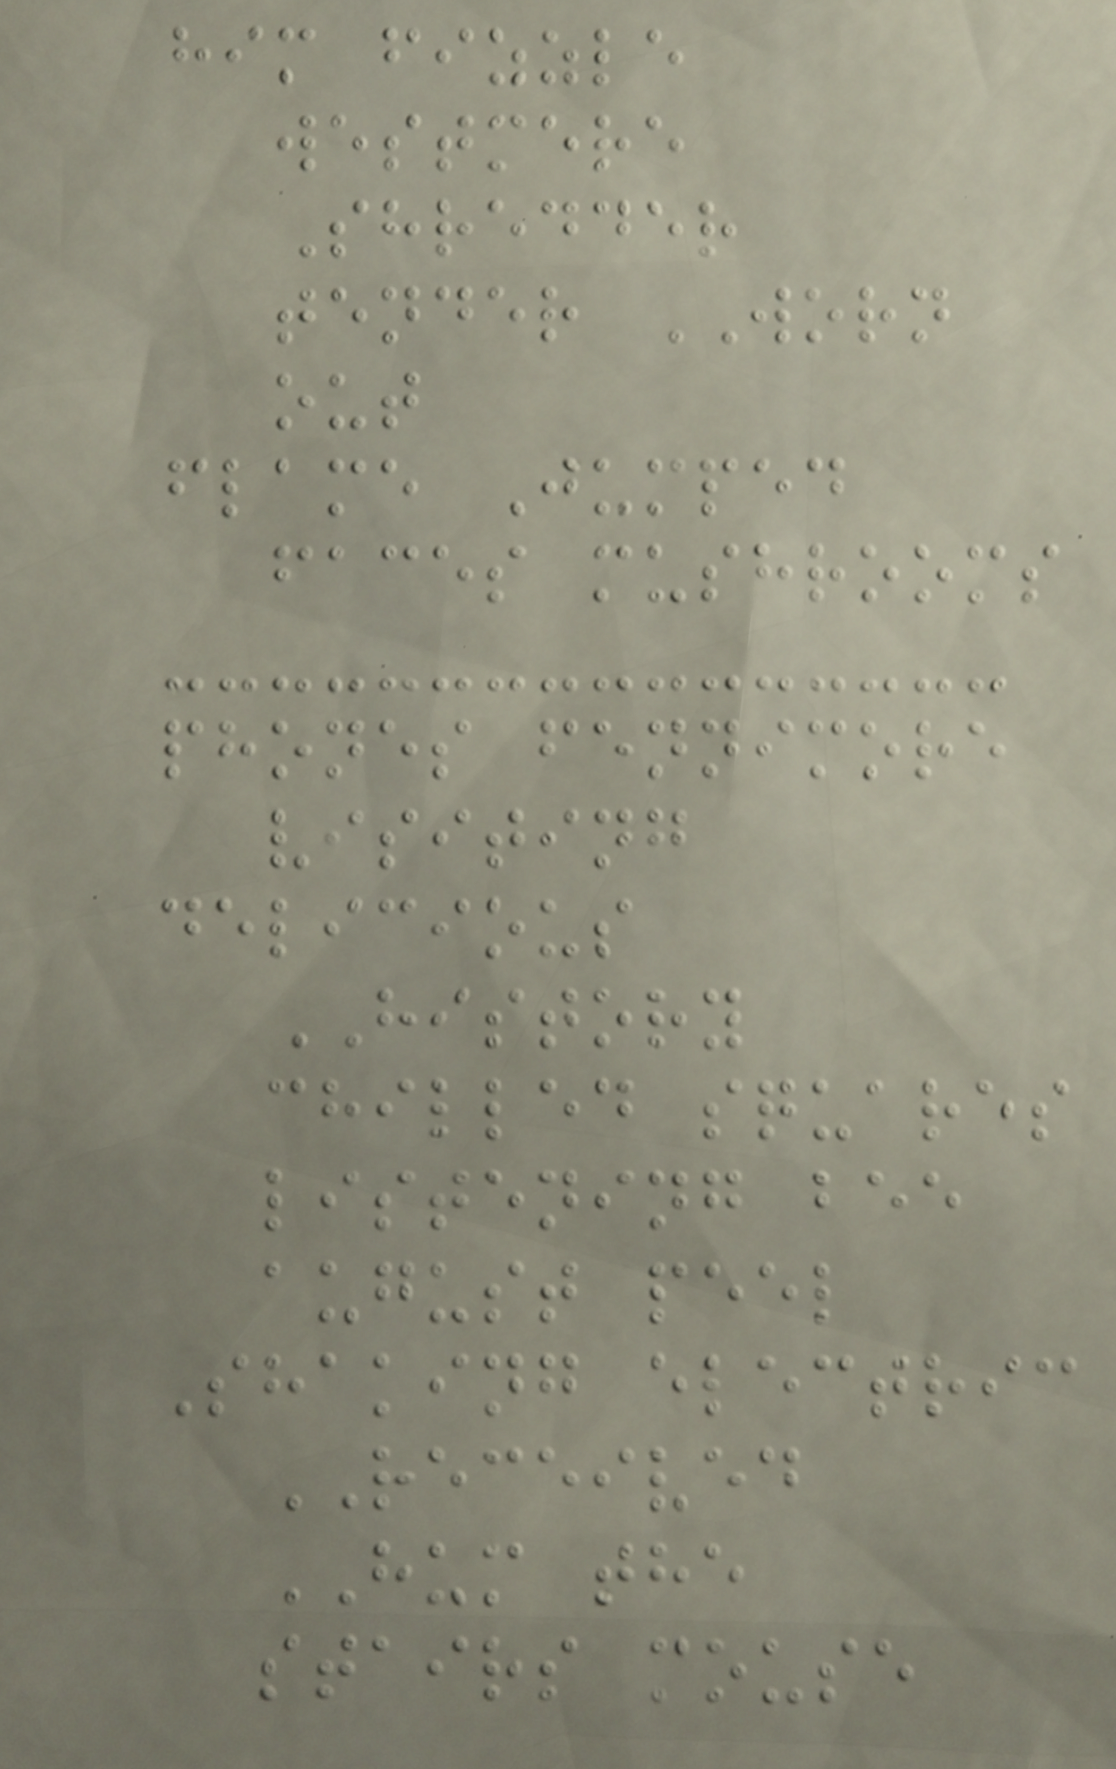him fizzle
westmere
Shredder
tender WORN
out
flame Jumped
faces mushrooms
phones fennimore
visiting
delicious
HISTORY
chilled squares
listening bee
august peel
Shaking electric
RECEIVED
HUM the
stairs mouse
